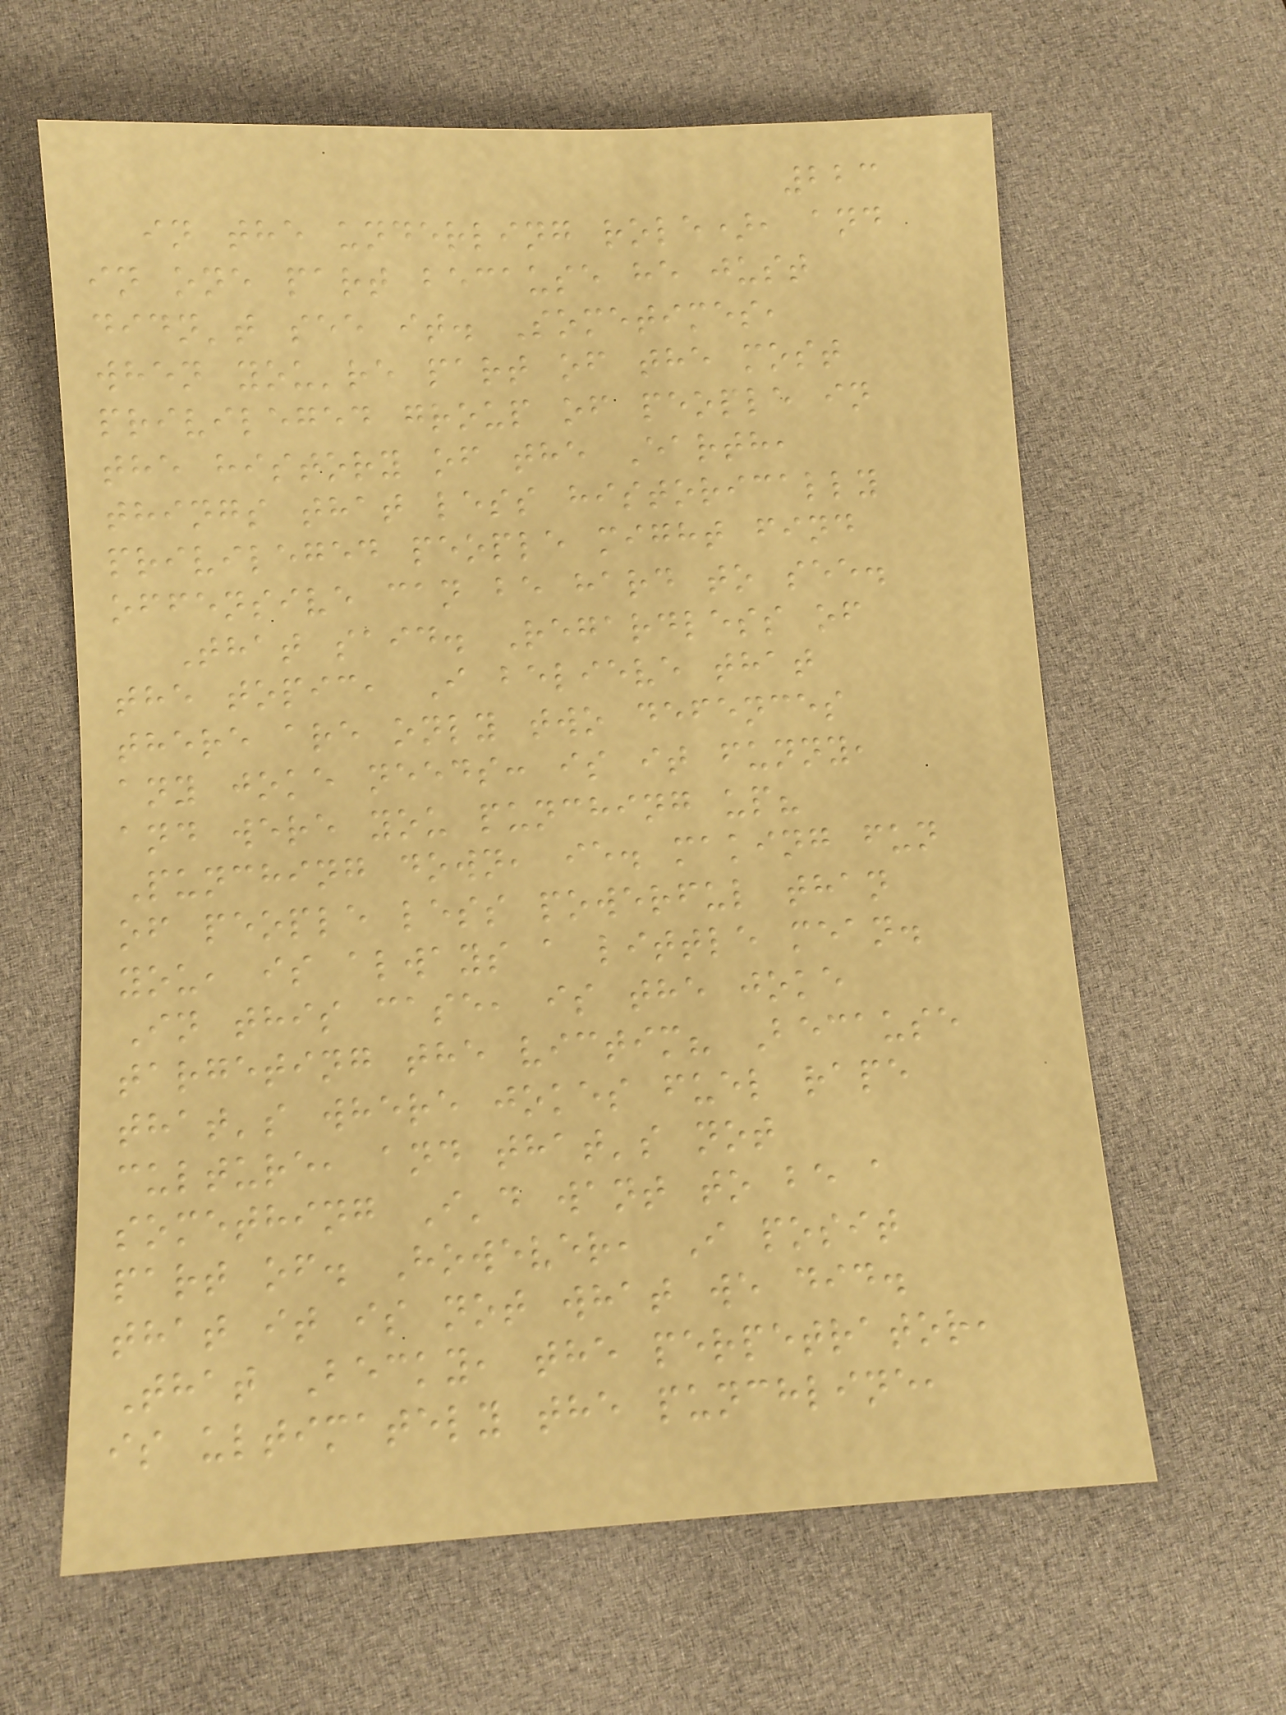223
in the underling role), and
in one part because he just
didn't see it. Sometimes,
when you're part of the most
privileged group of people in
the history of the Earth,
things that less historically
privileged people might find
offensive can be hard to see.
That said. Regardless of
the topic, I believe that
there are only two defences
any joke needs: is it funny,
and were you punching up?
Punching down, ie. making fun
of people less powerful than
you, is always a little mean.
In this case, is the joke
targeting the victim? Because
that's where jokes fuel rape
culture, and that's not
something I'd want to be a
part of. However, I posit
that it is not what we did.
That Becky, the perpetrator,
is ultimately the punchline,
